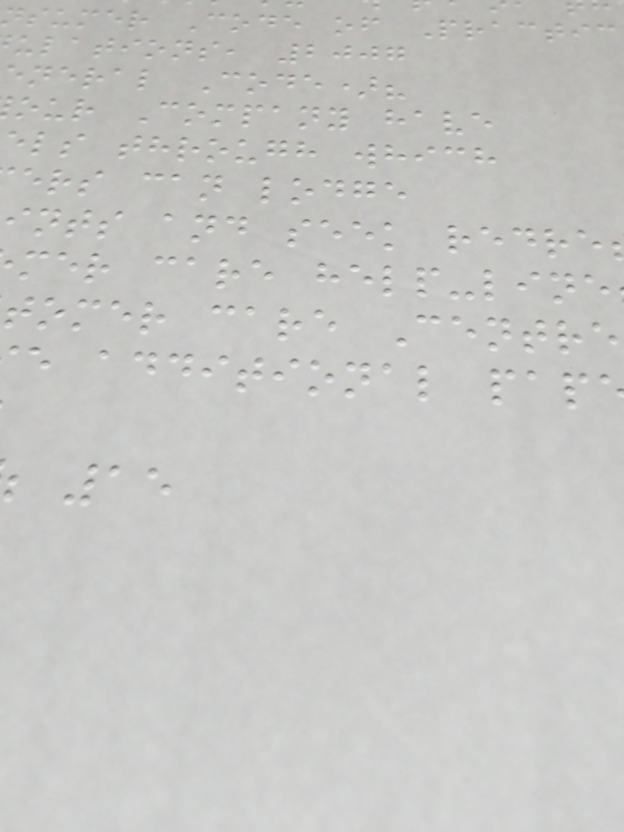sumer Code of Practic
ulations, 2007
eneral Code)?
our Company have
els through which
ers can lodge
ints and seek redre
mer care help-line
tomer care Centre
e additional pap
